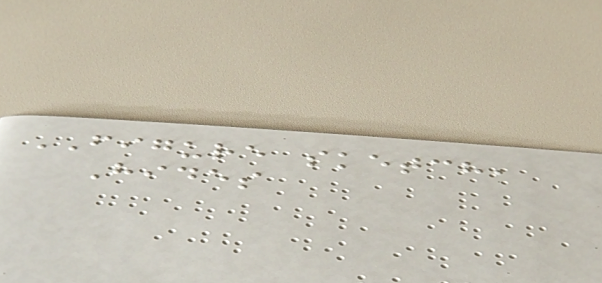FIGURE sketch,
Hides
